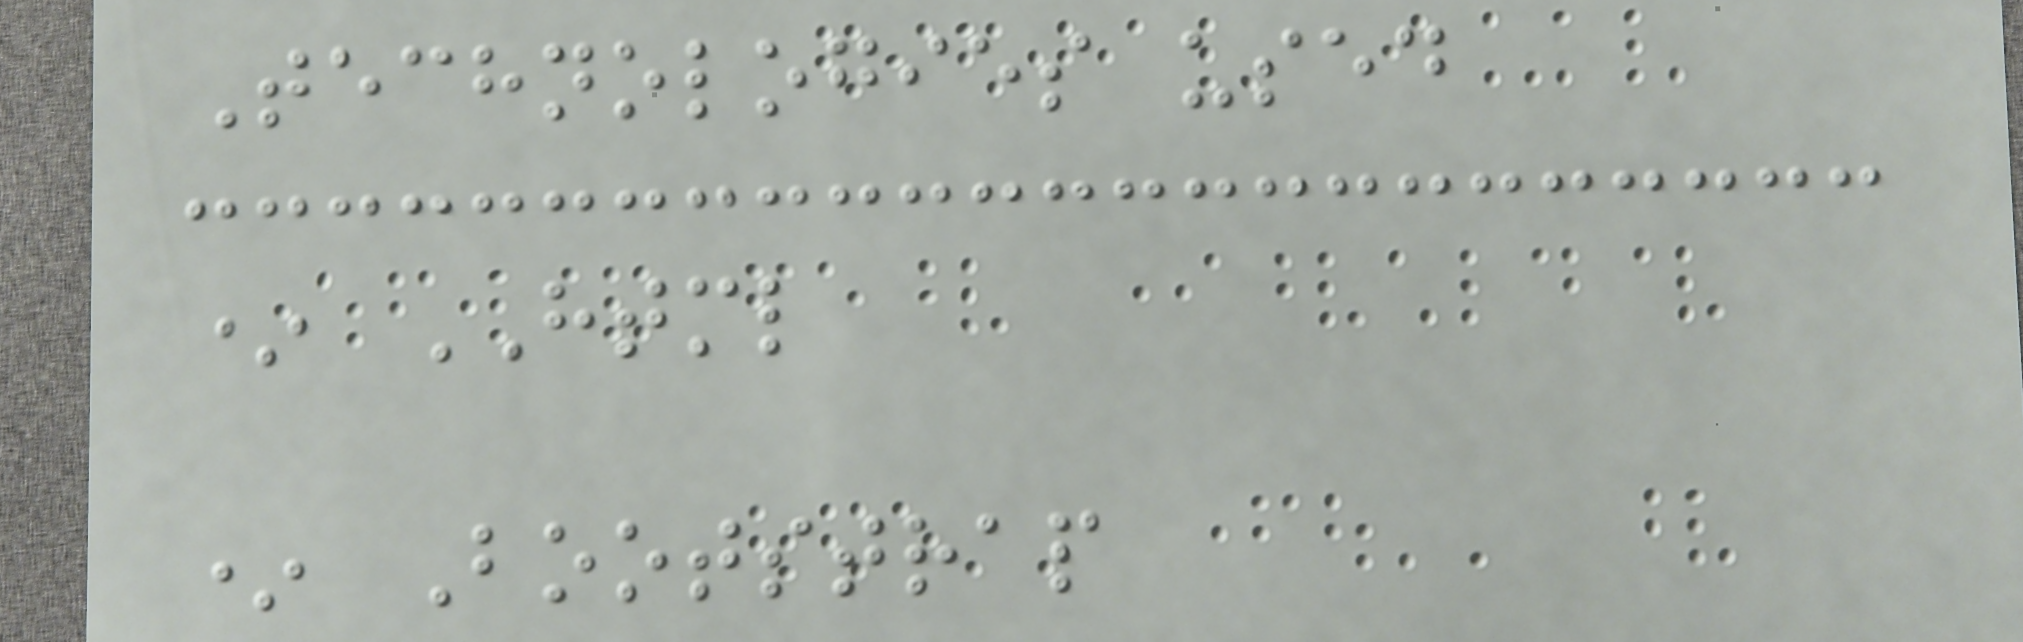Technologies used
* HTML
* Bootstrap
